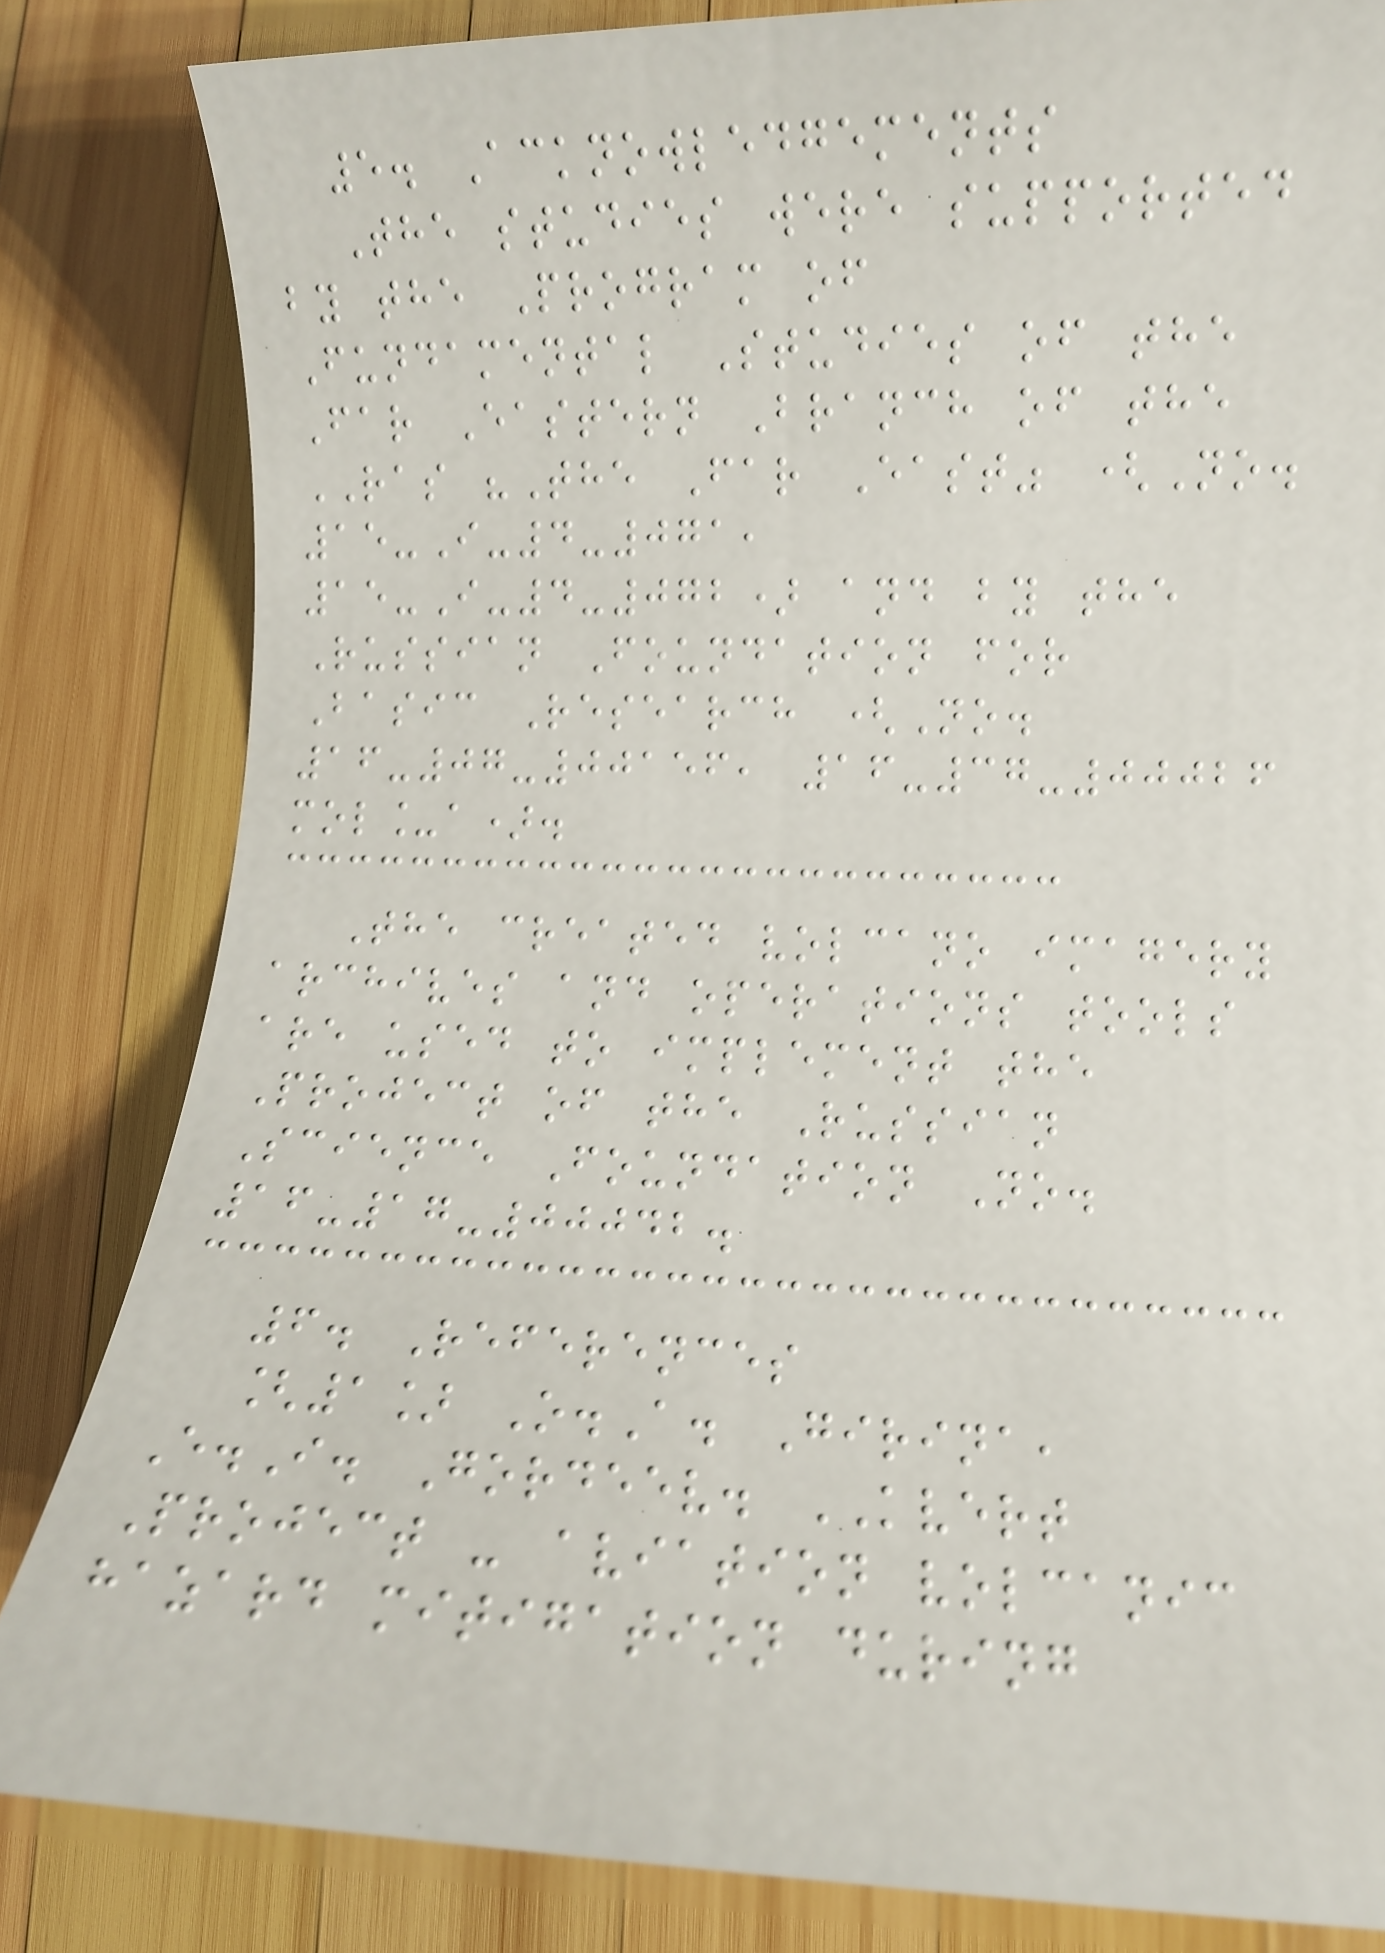5. Acknowledgements
The studies were supported
by the Program of
Fundamental Studies of the
Far Eastern Branch of the
RAS "The Far East" (No.
15-I-4-071,
15-I-4-072) and by the
Russian Foundation for
Basic Research (No.
16-07-00156, 16-37-00026
mol_a).
The created volcano imagery
archives and operations tools
are used to implement the
Project of the Russian
Science Foundation No.
16-17-00042.
6. References
[1] O.A. Girina,
E.I. Gordeev. KVERT
Project - aviation volcanic
hazard mitigation during
